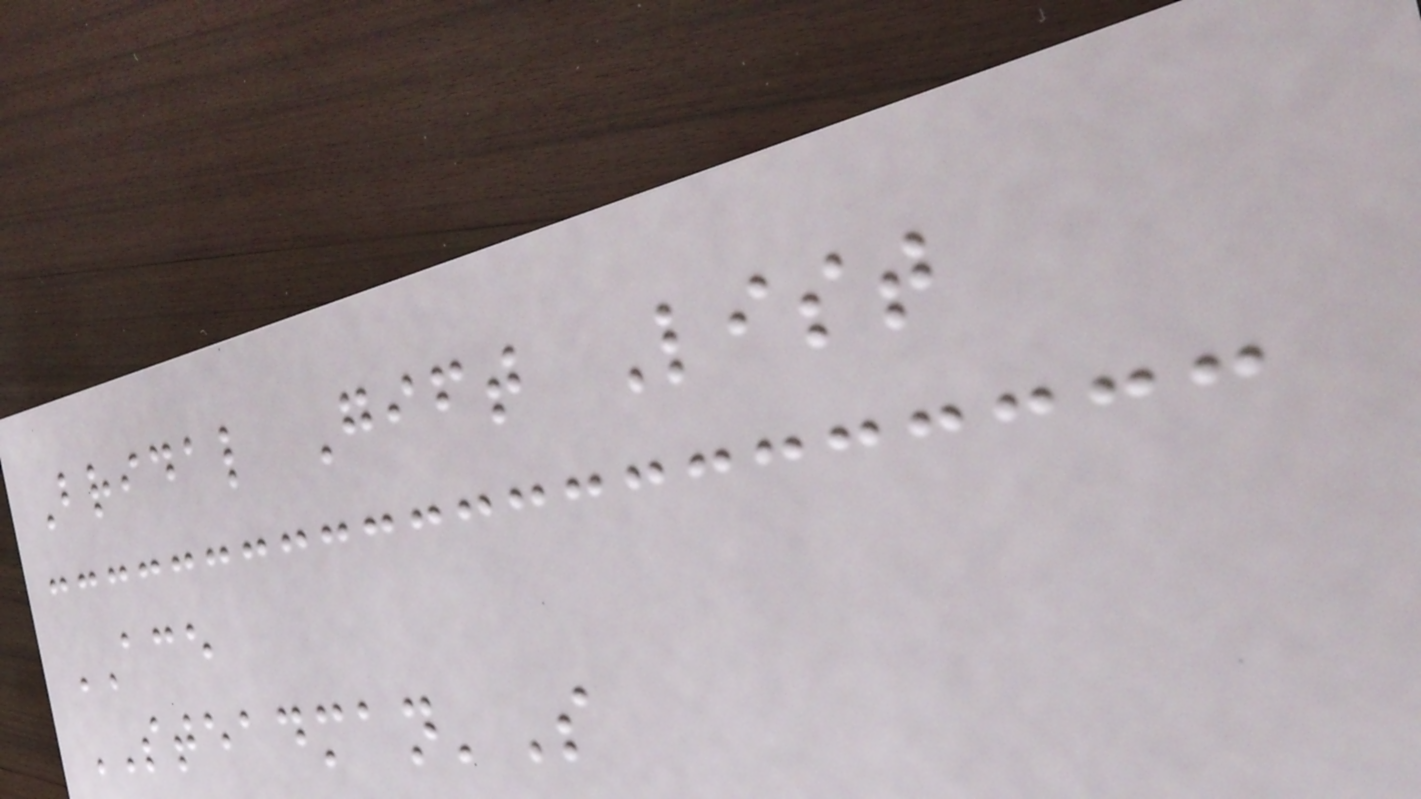Bridal Gift List
ACE
STEADMAN'S
